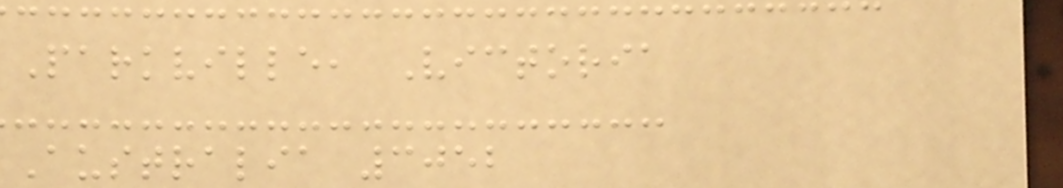Parkville, Victoria
Australia 3052
